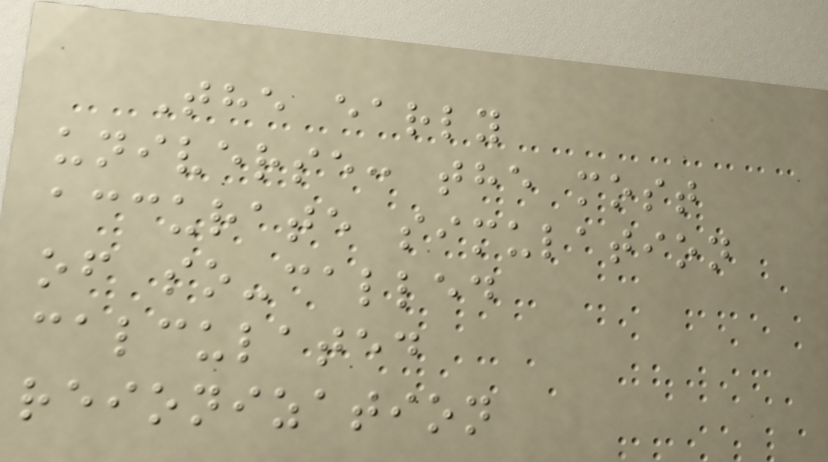The early
universe: the most
accurate simulation
of so-called
calculated
reionization
